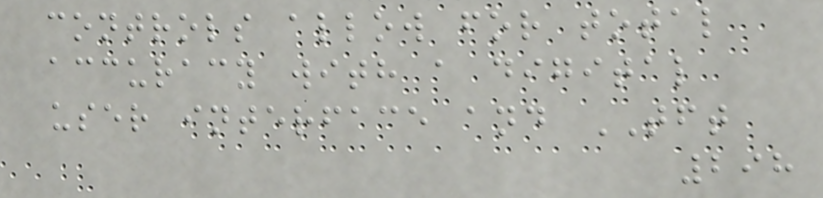controls allow for total
accuracy with a digital
user interface and TFT
298
